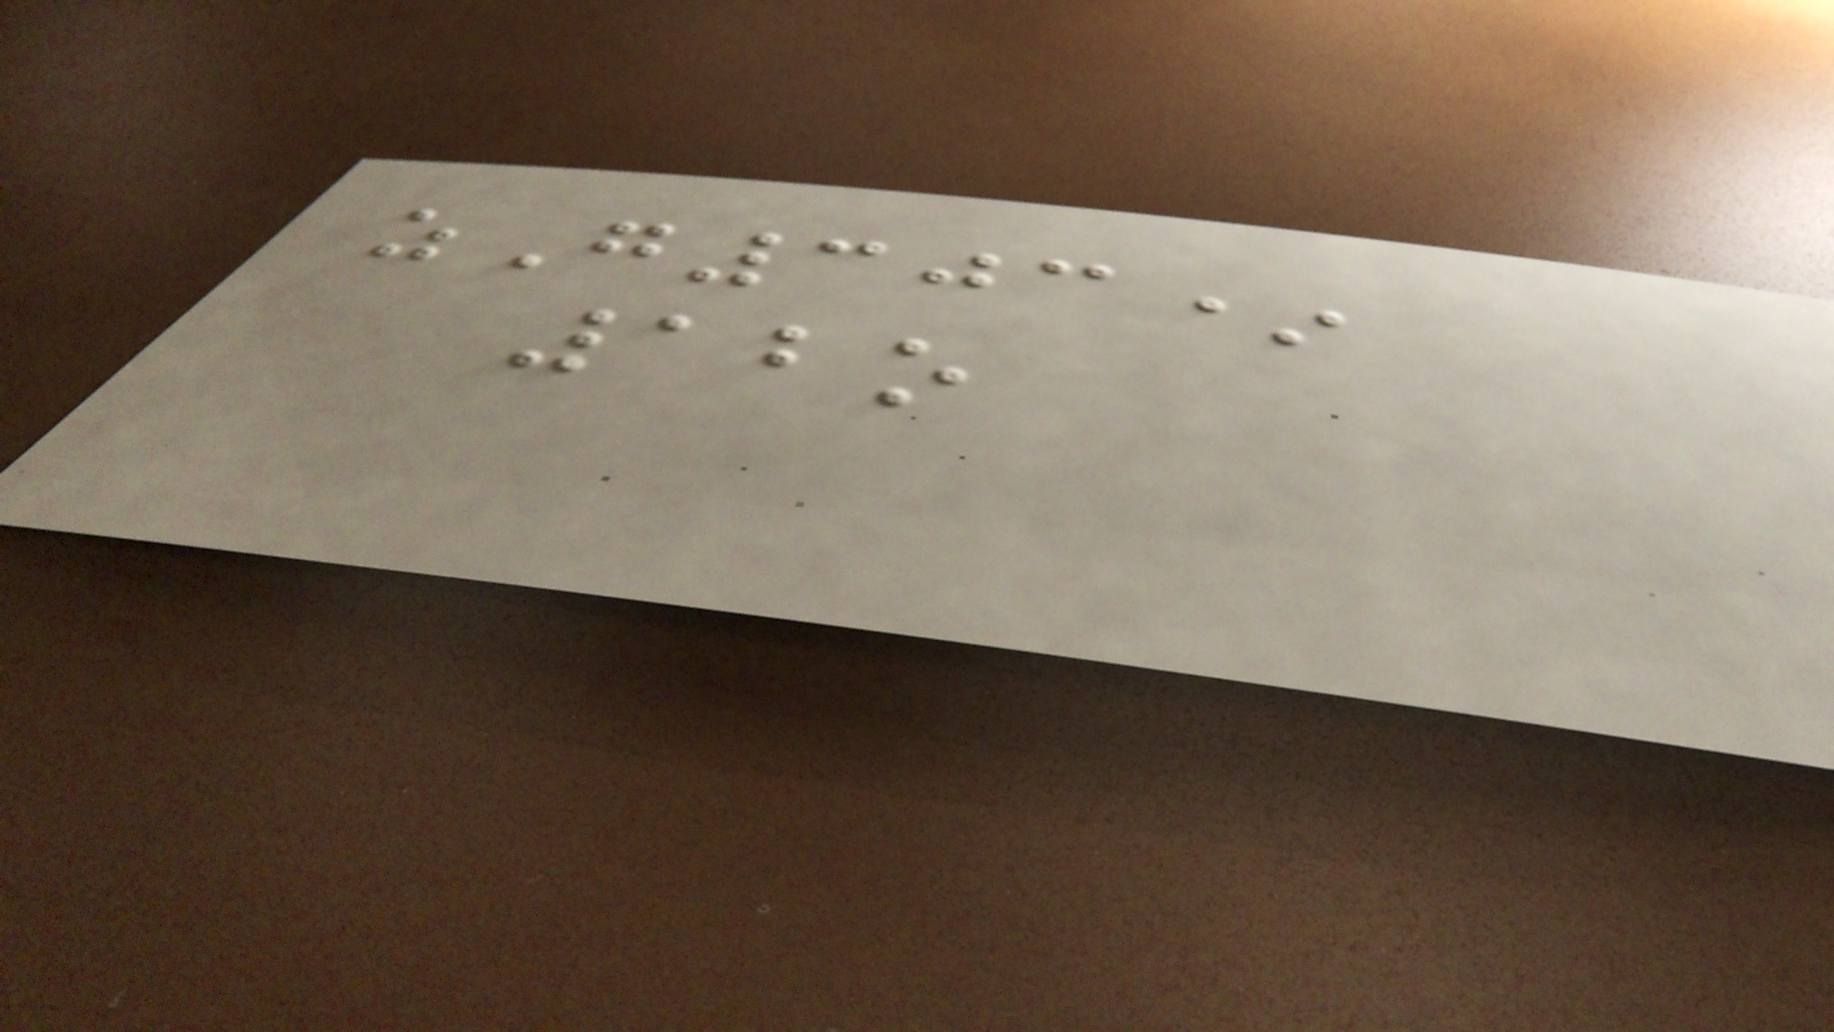zG303*
12o
